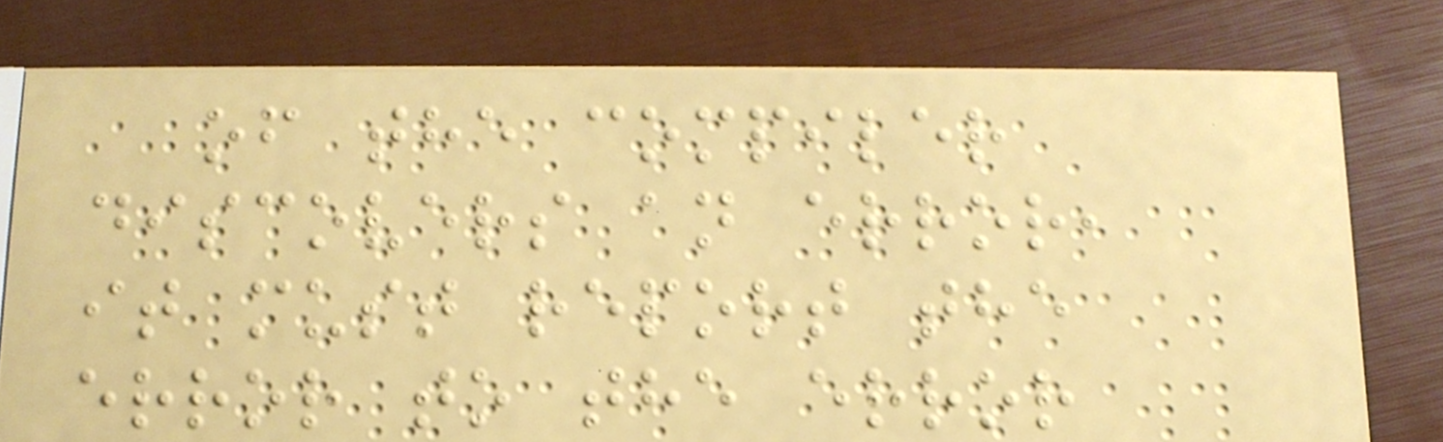of the compiler
discovers an error,
it must report the
error to the error
